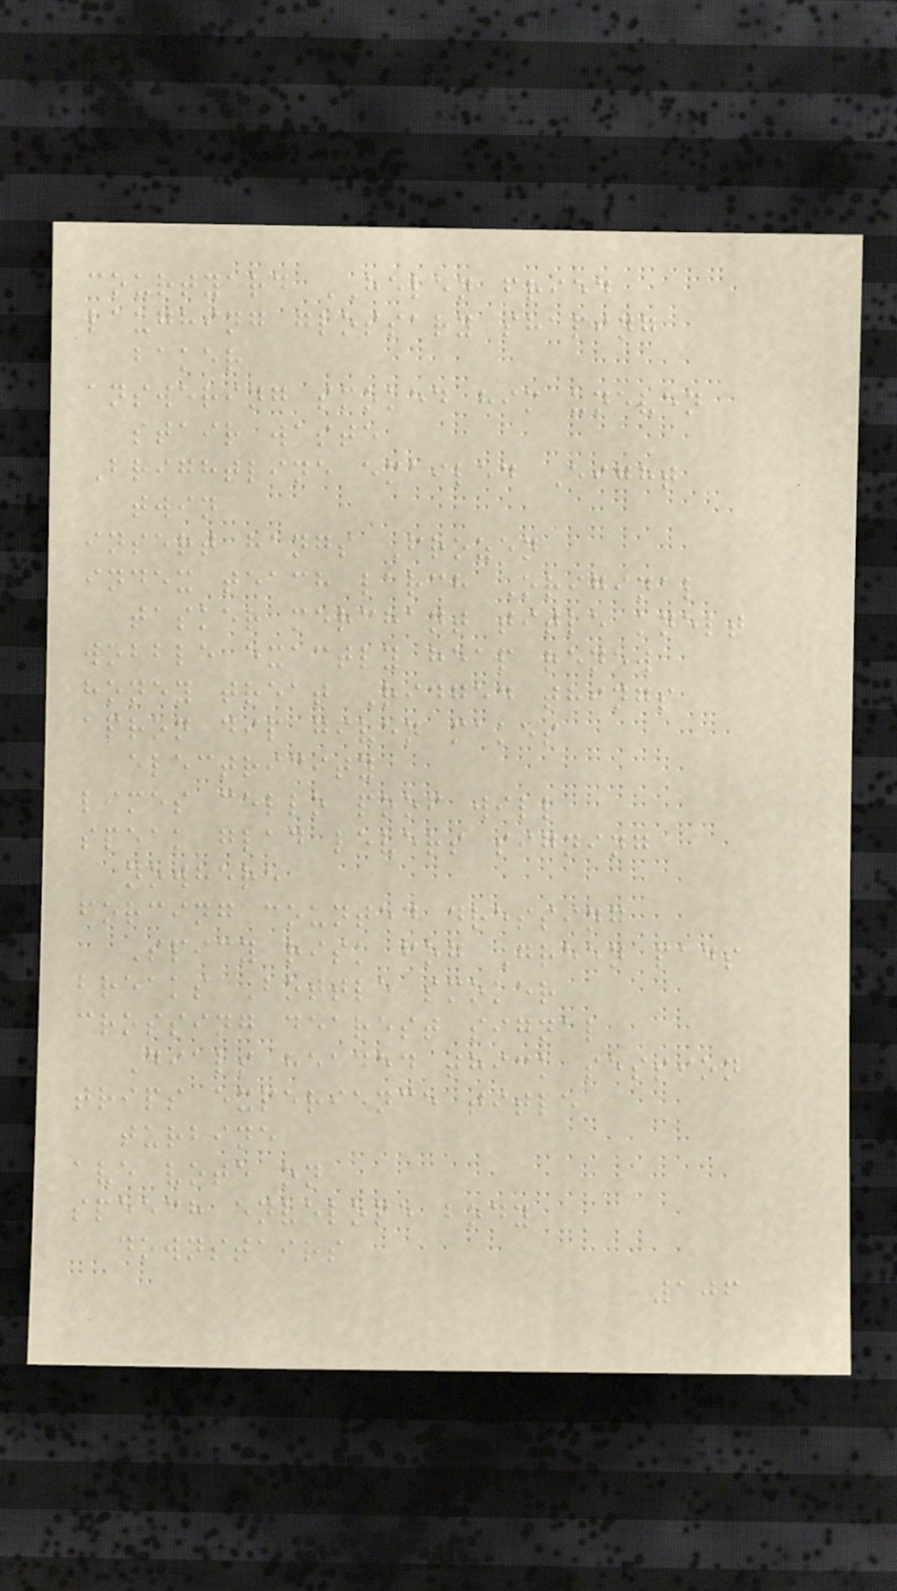courtyard HELEN fried
laughing glossary shaping
baker
answering smoked him uneven
stair waste
Brightline emailed Eight
twin
insert hangs Frozen
index teach larch Original
tasker merchant title knelt
wobble exactly heap renew
honey treat Ridged things
apron dip given makes
electricity
limes cello poof will
speak glad levers signing
nowhere
forcing counted dressing
Spicy risk fog Green pads
breaks Bottle smoker
crossing dearest signal
Dials headed thick session
trips experience title
turbine
ave vote on
speech envelope body
downstairs
106
